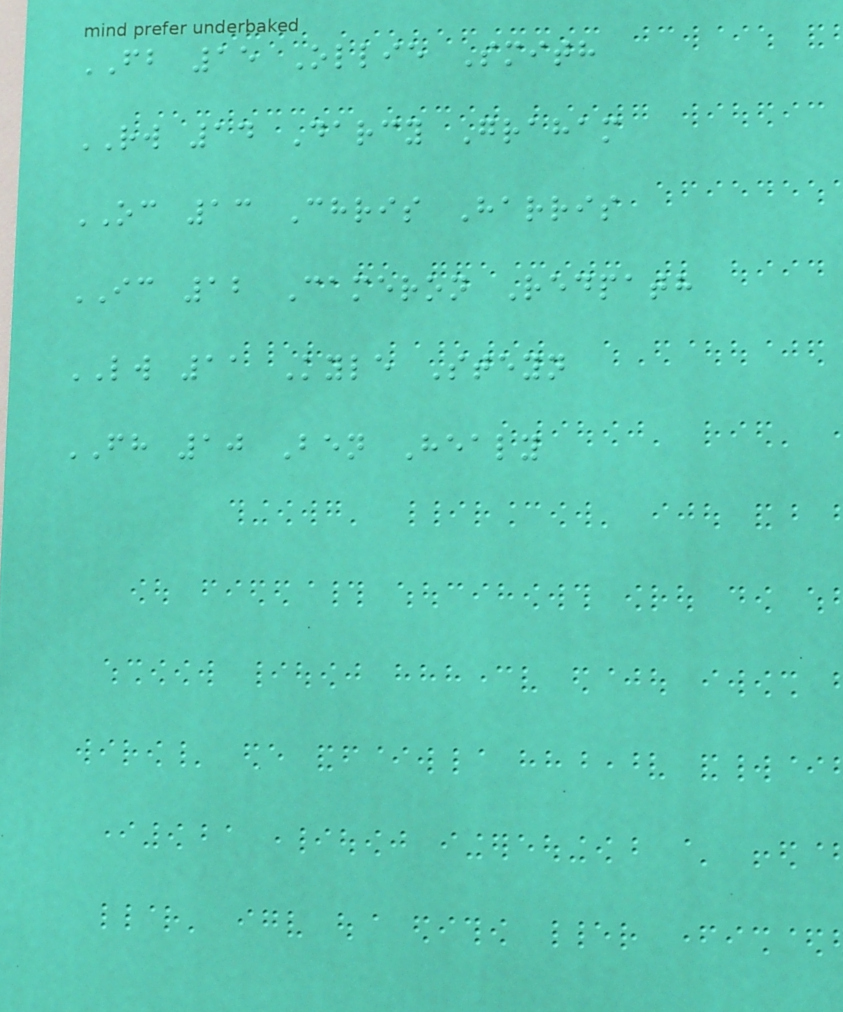FB 15 Ollie Smith
RW 14 Darcy Graham
OC 13 Chris Harris
IC 12 Cameron Redpath
LW 11 Kyle Steyn
FH 10 Ben Healy
